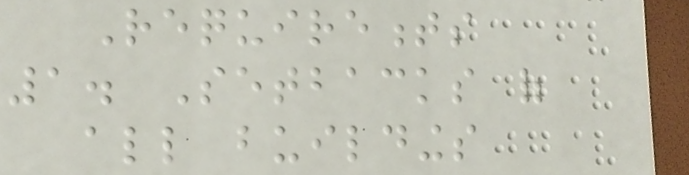Requirements
1. Setbacks of
all buildings
